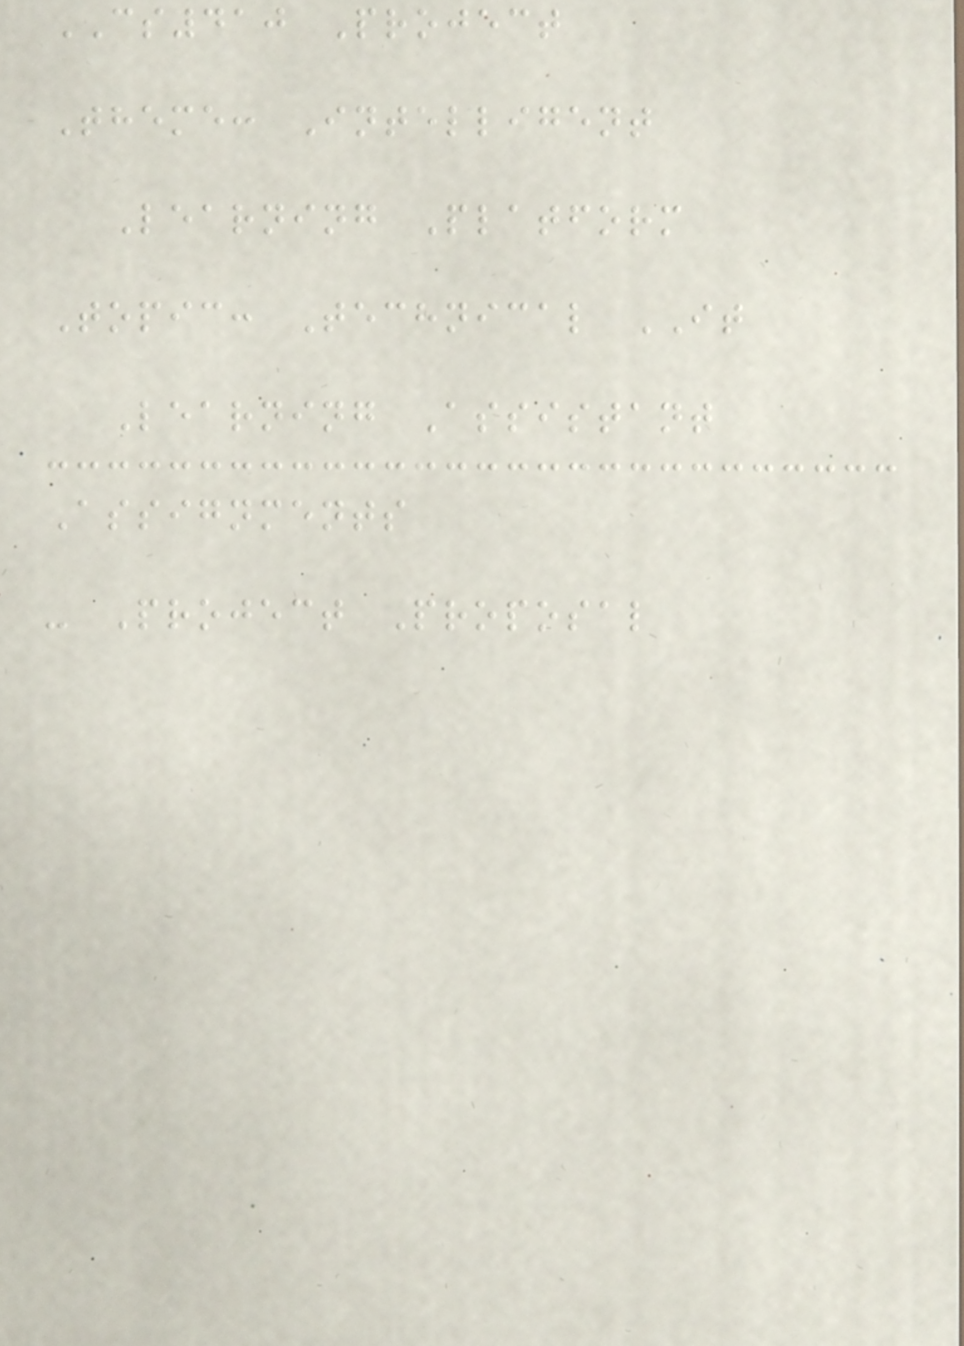CS410 Project
Theme: Intelligent
Learning Platform
Topic: Technical IT
Learning Assistant
Assignments
- Project Proposal
